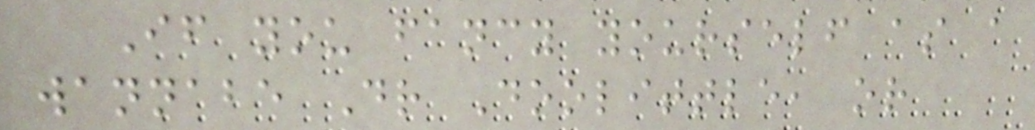If you fancy yourself as a
wannabe Dr Doolittle, or
